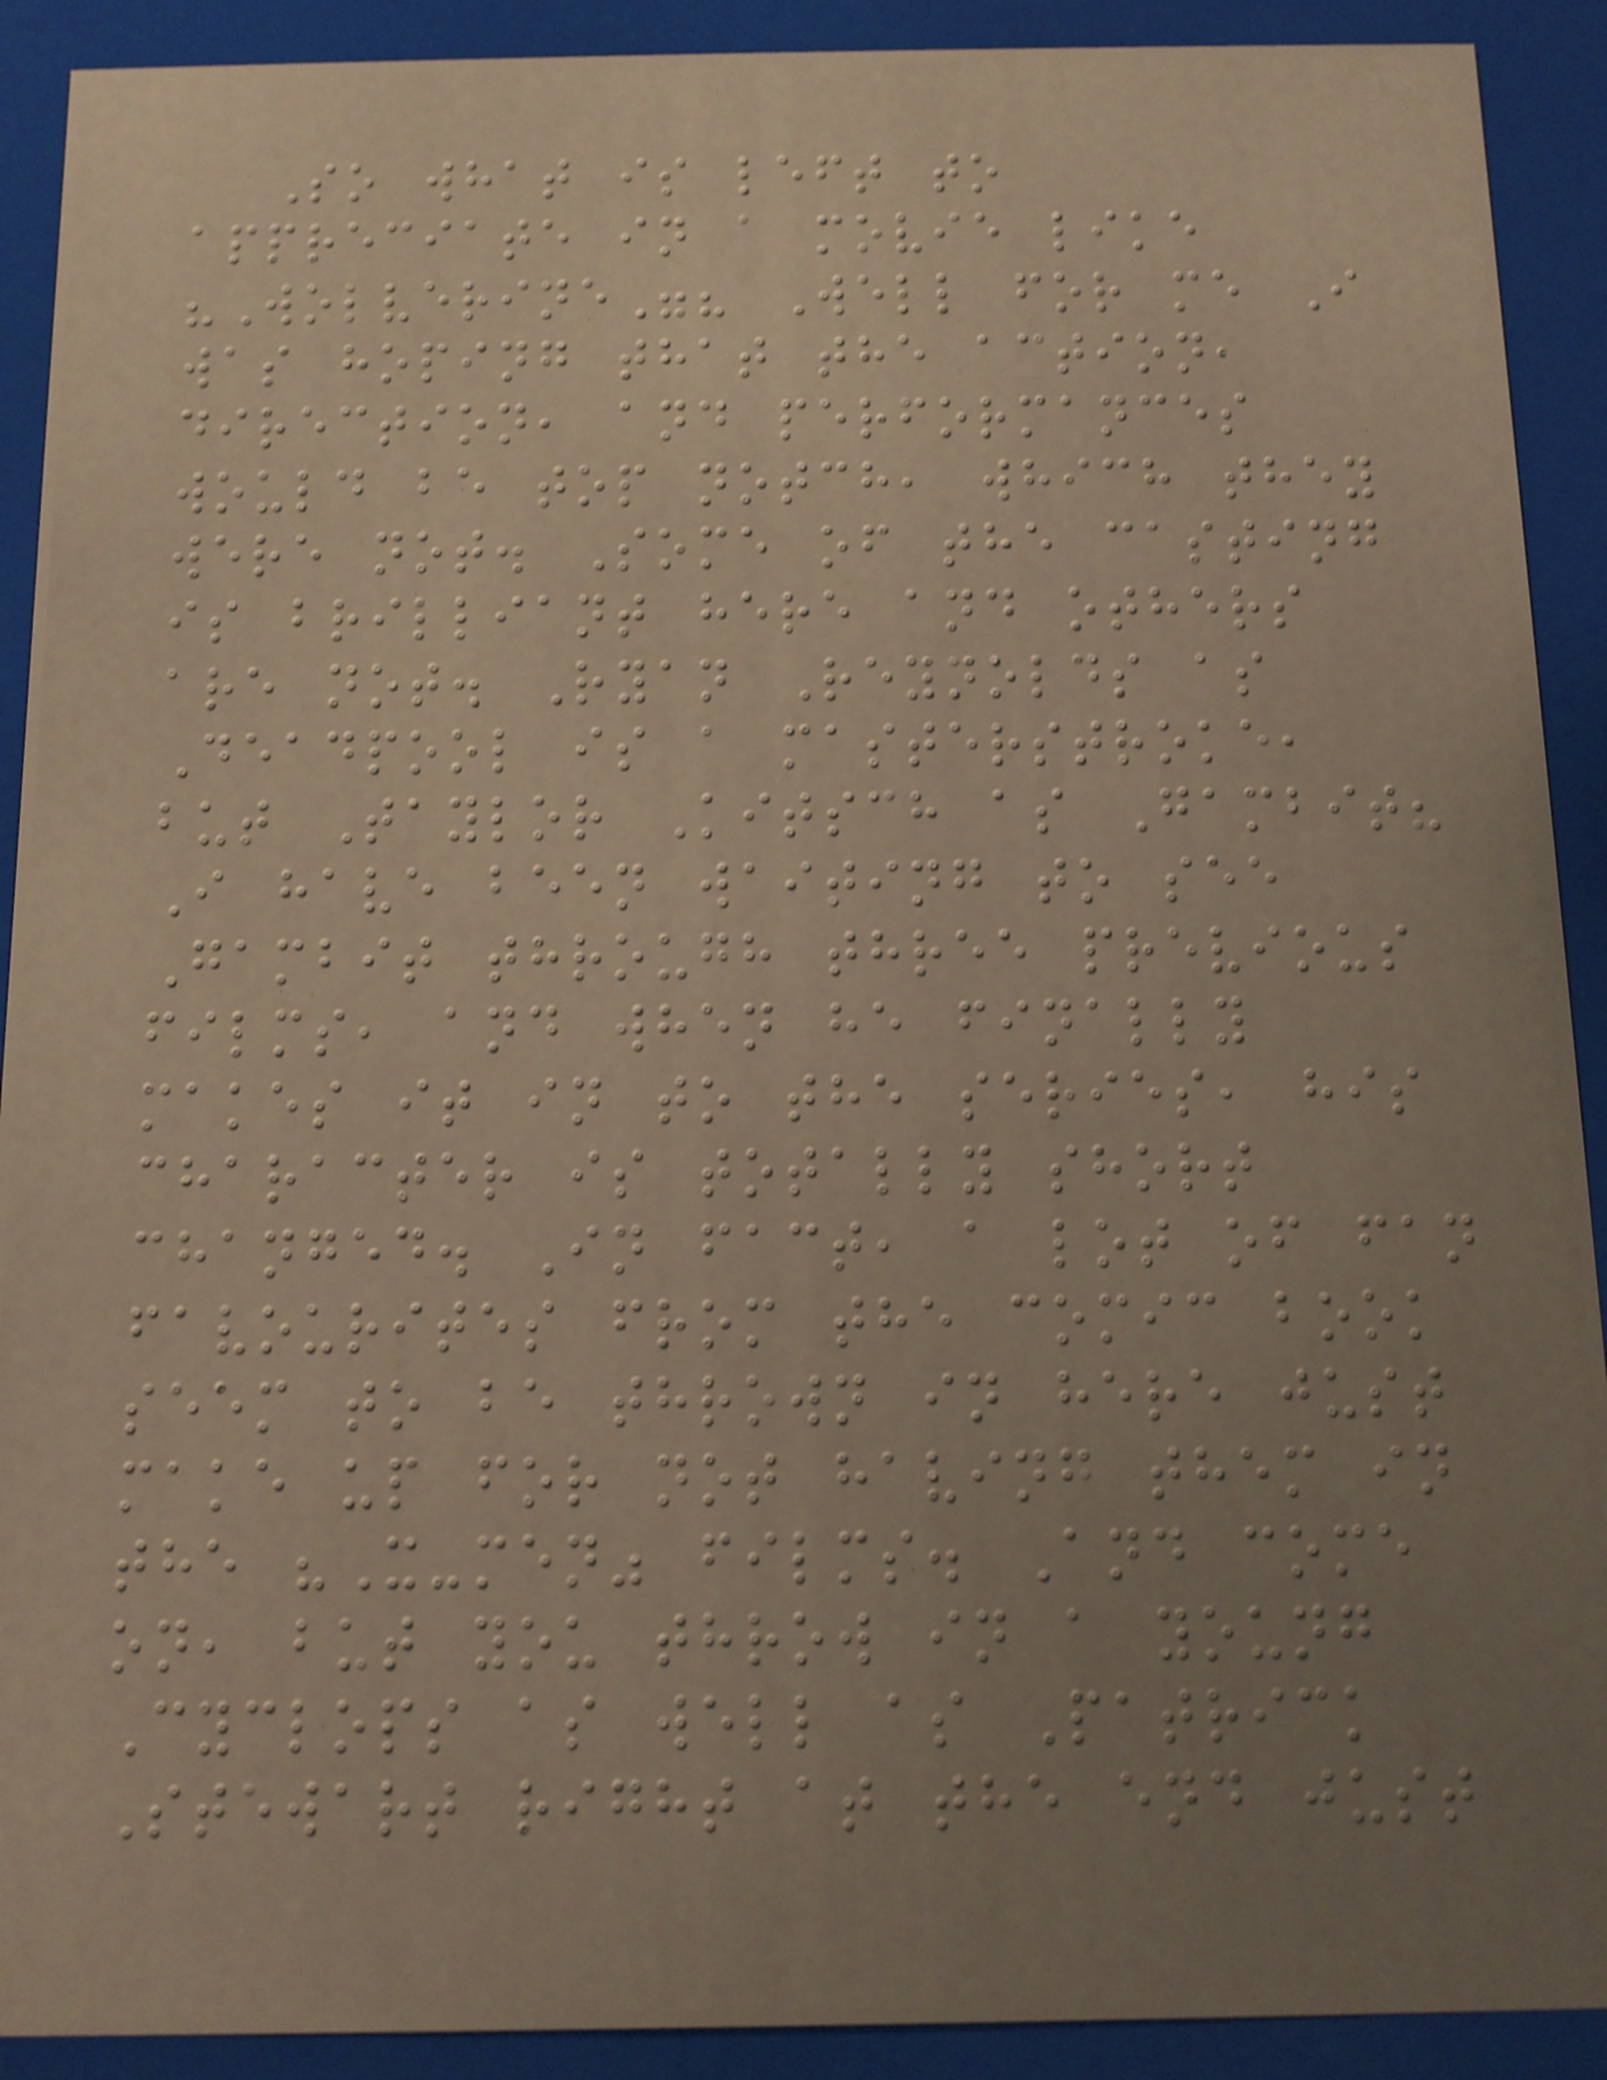So what is left to
appreciate in a movie like
"Wolverine"? Well for me I
was hoping that the action,
direction, and performances
would be top notch, which they
were not. Some of the casting
is brilliant here and others
are not. Ryan Reynolds as
Deadpool is a masterstroke,
but Taylor Kitsch as Gambit?
I have been waiting to see
Gambit through three previous
films, and when he finally
makes it in to the series, his
character is totally short
changed. In fact, a lot of fan
favourites from the comic book
seem to be thrown in here just
make up for not having them in
the "X-men" films. And come
on, but you throw in a young
Cyclops as well as Patrick
Stewart right at the end just
